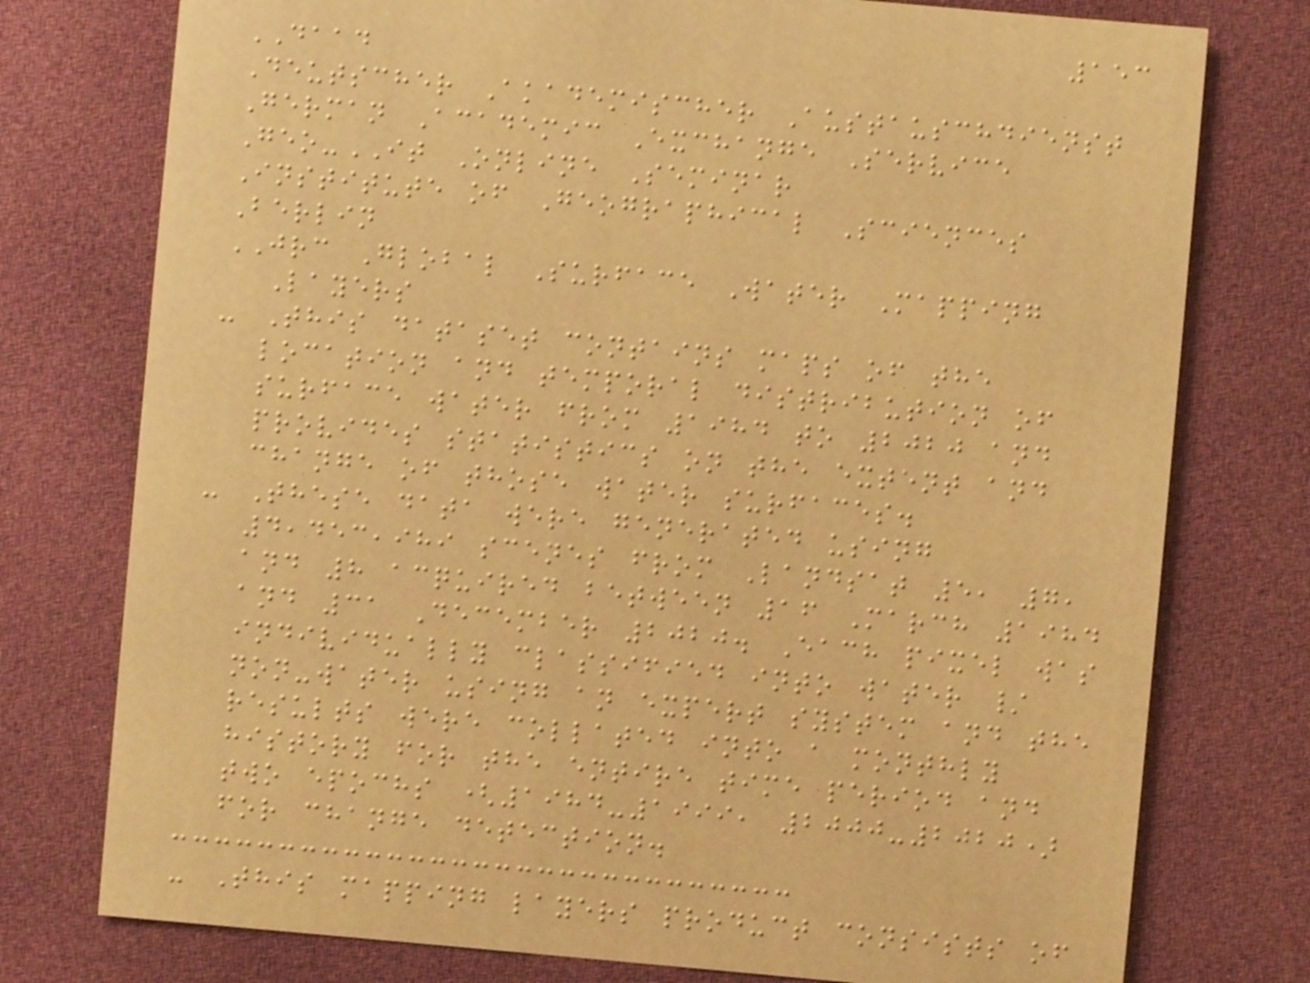153
DAAD
Deutscher Akademischer Austauschdienst
German Academic Exchange Service
Geo-IT Online Seminar
Institute of Geographical Sciences
Berlin
JRC Global Surface Water Mapping
Layers
- This dataset contains maps of the
location and temporal distribution of
surface water from 1984 to 2020 and
provides statistics on the extent and
change of those water surfaces.
- These data were generated using
4,453,989 scenes from Landsat 5, 7,
and 8 acquired between 16 March 1984
and 31 December 2020. Each pixel was
individually classified into water /
non-water using an expert system and the
results were collated into a monthly
history for the entire time period and
two epochs (1984-1999, 2000-2020)
for change detection.
- This mapping layers product consists of
